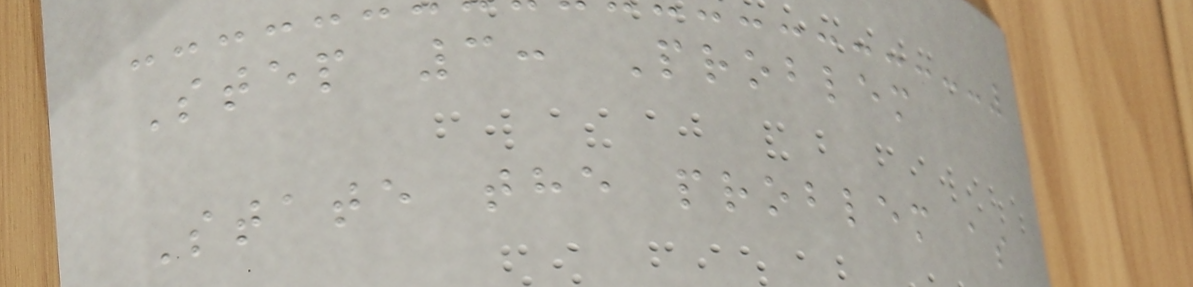Step 3: Problem
State the problem as
